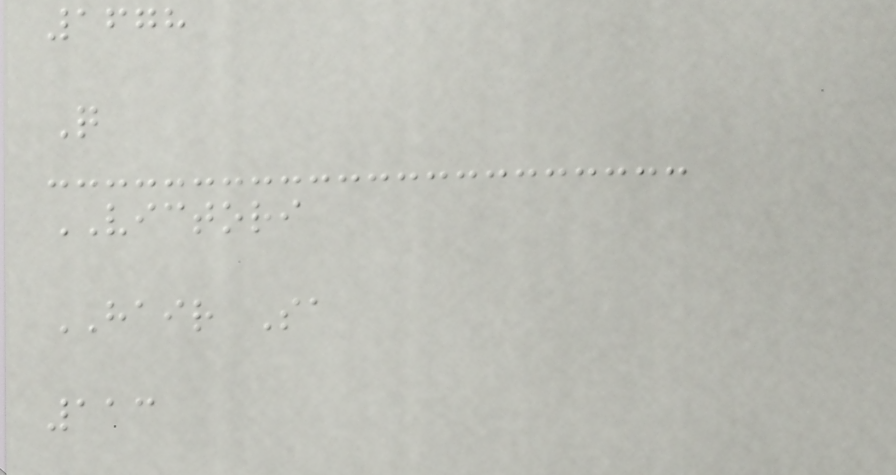1678
Q
VICTORI
HAIR Sa
113
